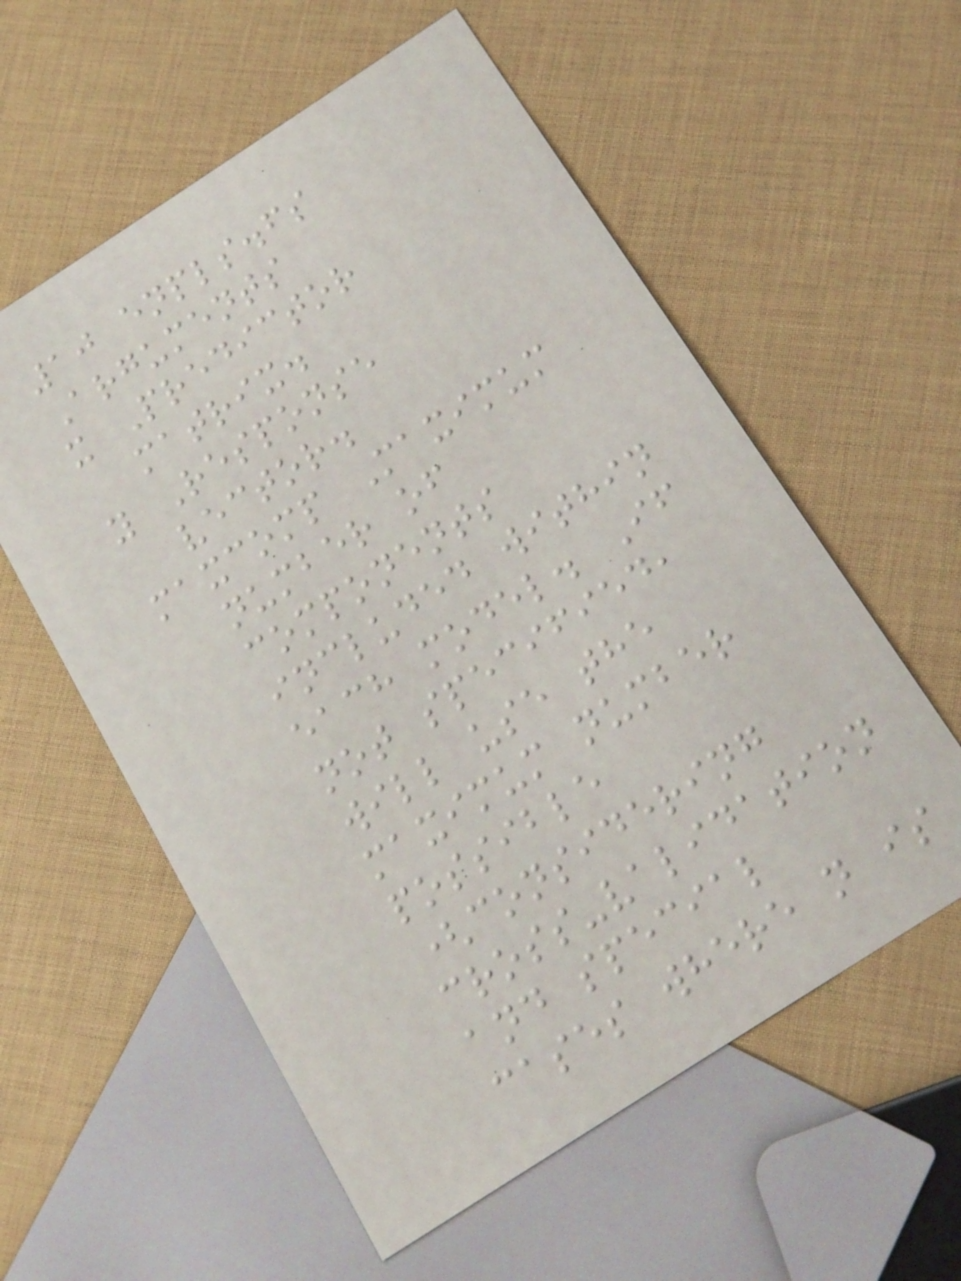10 enpls.fs
Arguments
x Predictor
matrix.
y Response
vector.
maxcomp Maximum
number of
components
included within
each model. If
not specified,
will use the
maximum number
possible
(considering
cross-validation
and special
cases where n is
